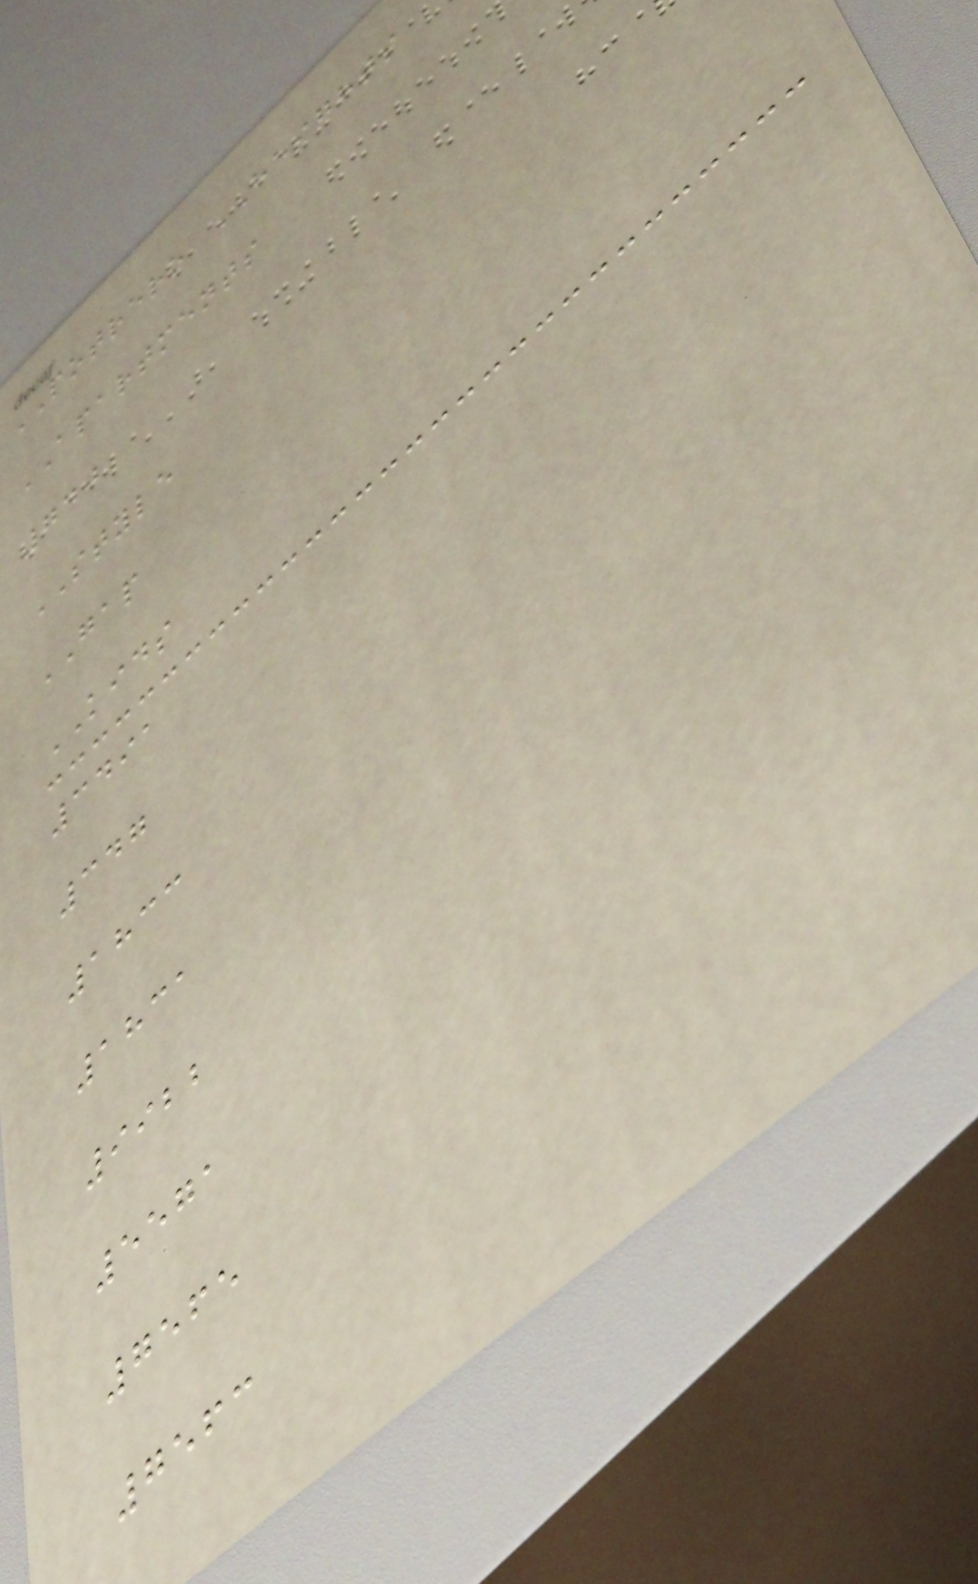POTRERO HEIGHTS
APARTMENTS
740
STYLE
GAP
KIDS
3491
347
1833
1831
9922
5571
7565
7563
